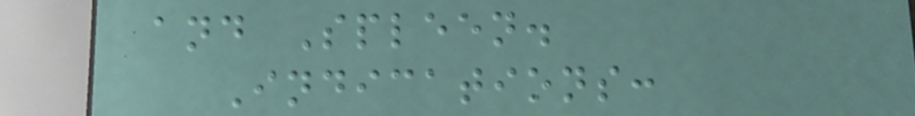and Spleen.
Indications:
